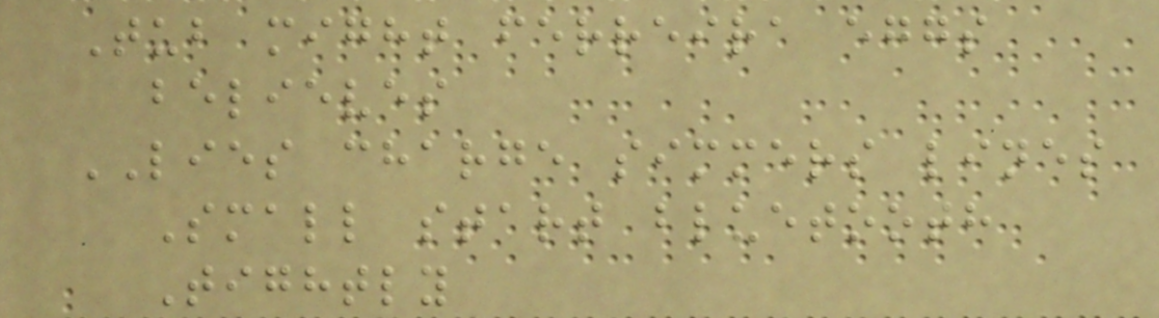Tub might ferreira eggs
believes
LIES charge simmers lines
Small start bluetooth
Tightly
